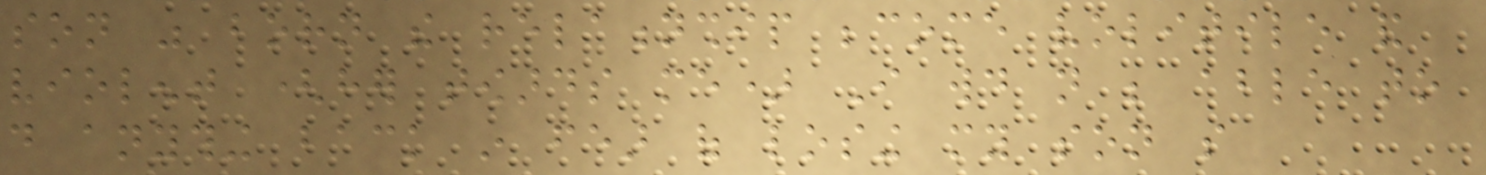son was born the relationship become volitile and
violent (her towards me) I would not be able to
do anything back in fear of losing my son so
